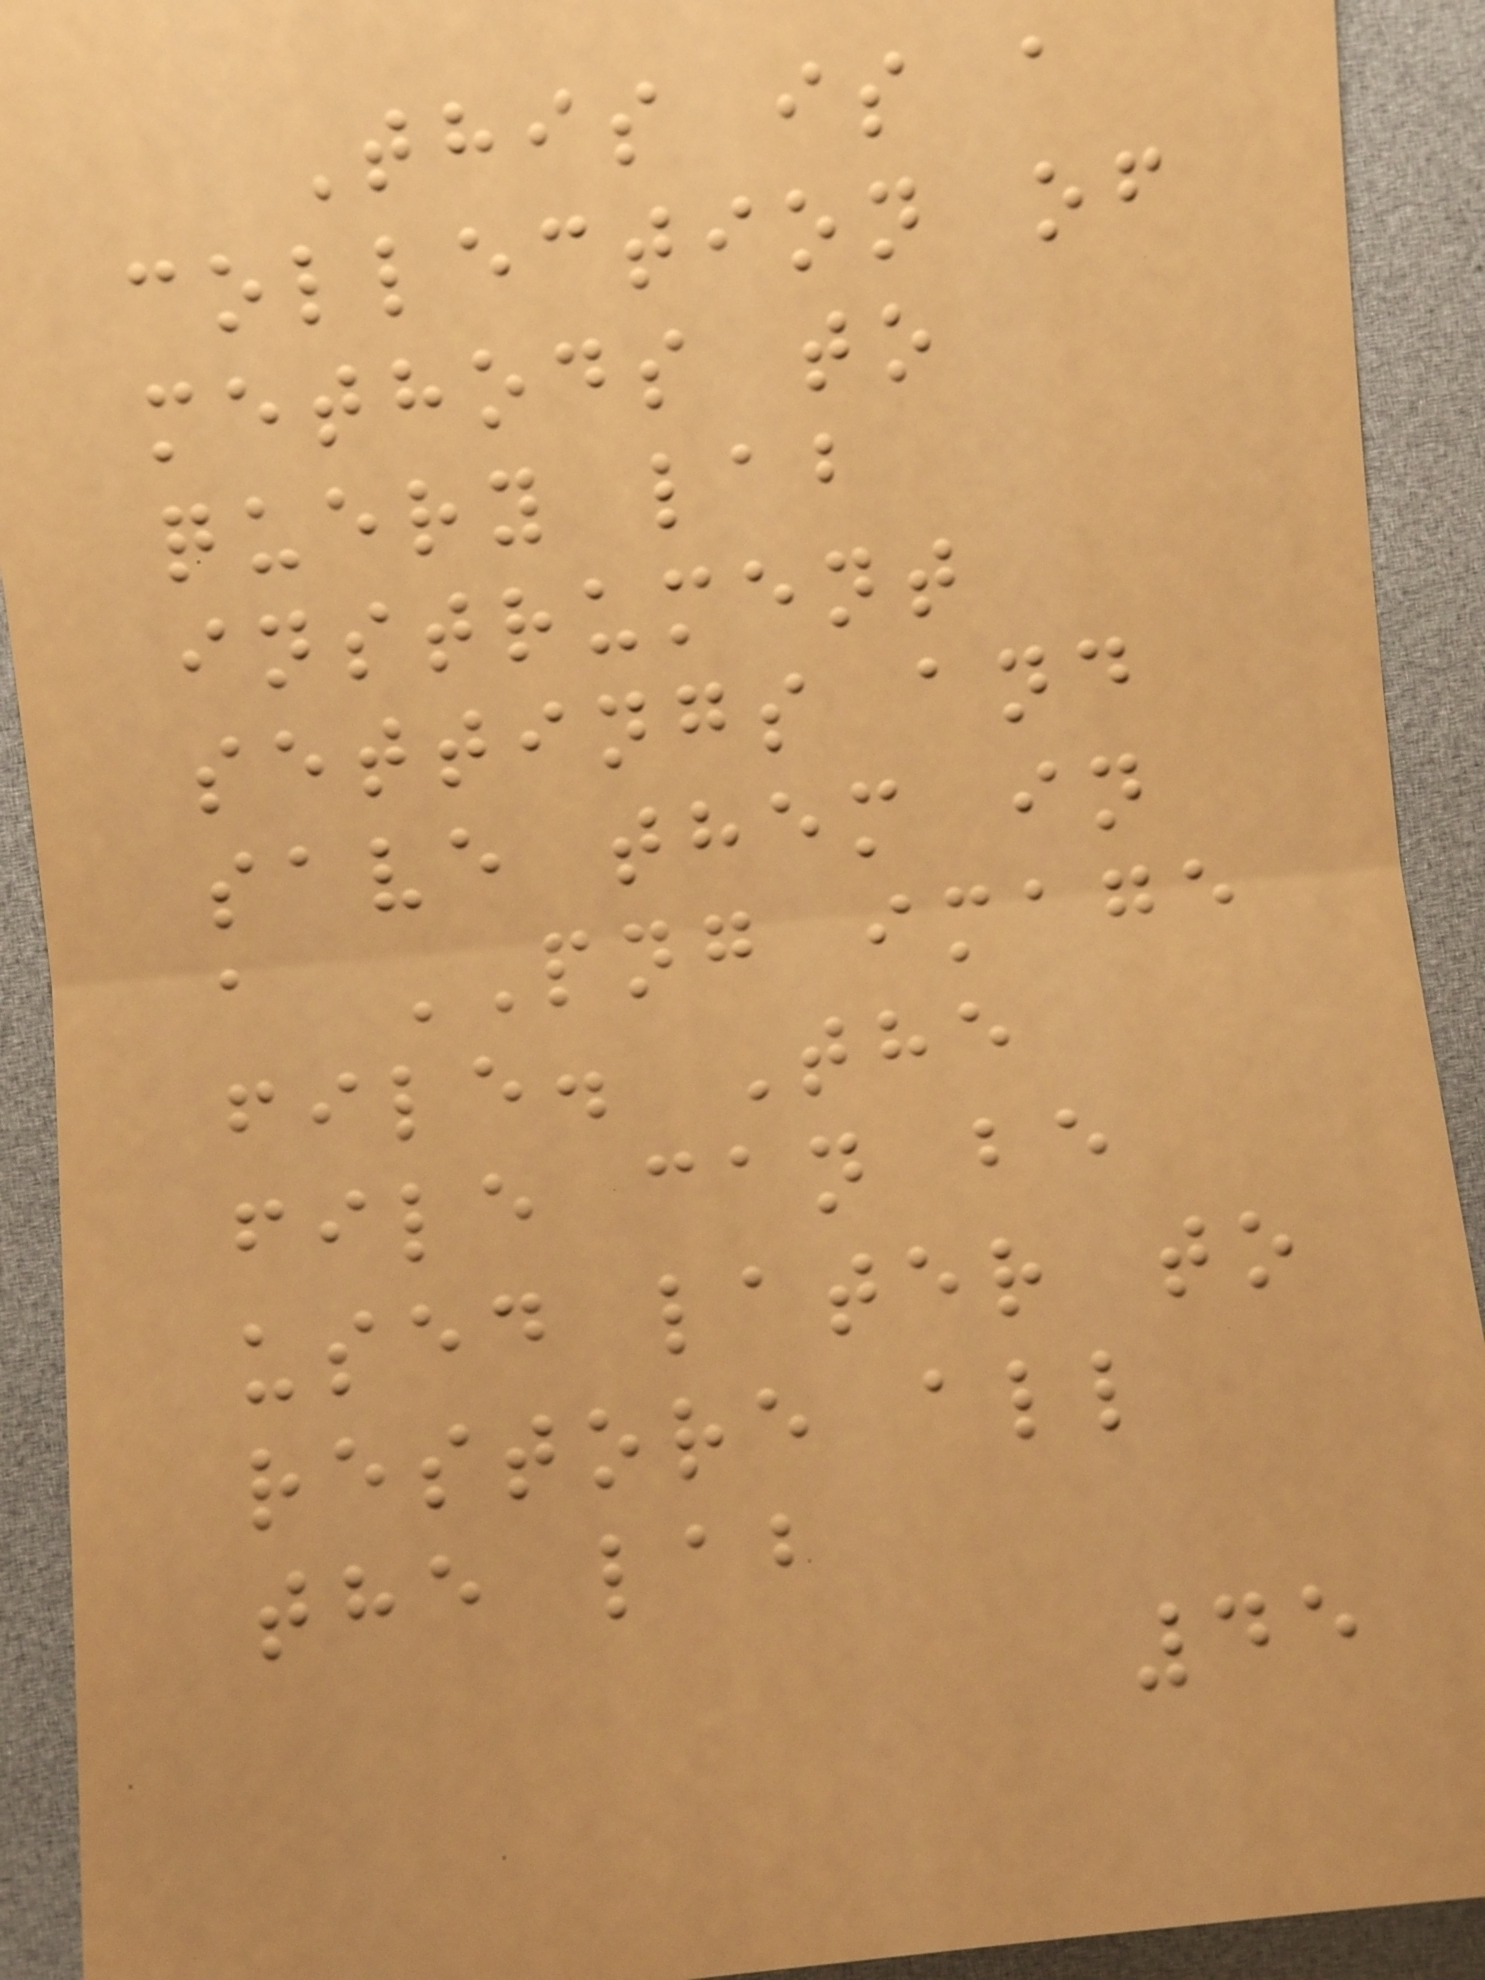This is a
collection of
methods to
query lab
instrument
settings and
save them in
a PNG image
file. The
file can be
used later to
restore all
the lab
45
